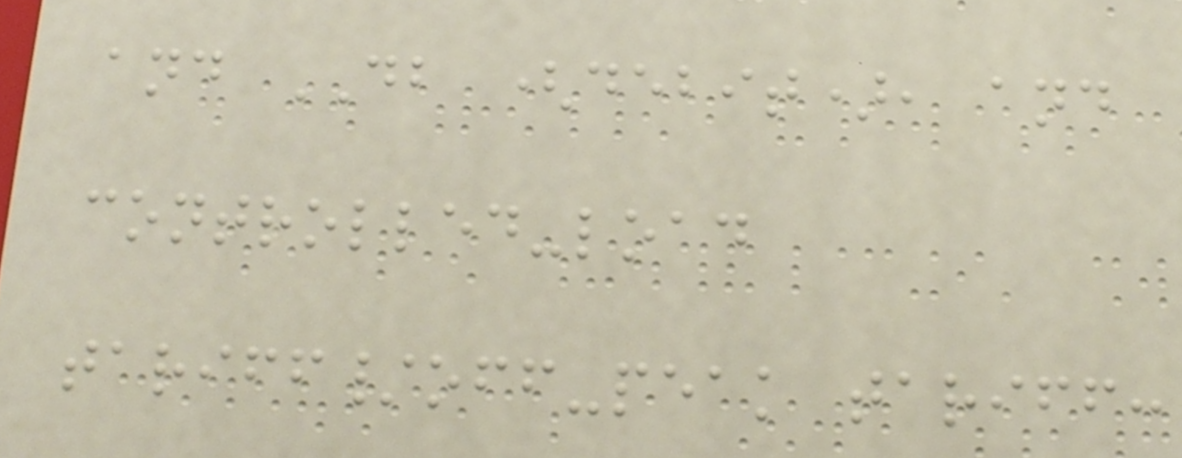and DB (debit), and
controlled-load
tariff/off-peak tariff:
